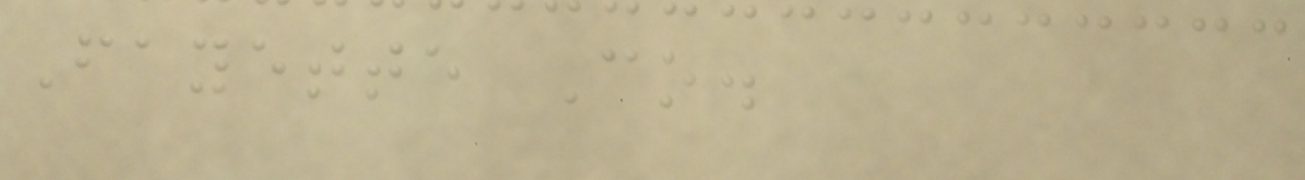Fayette Co.
